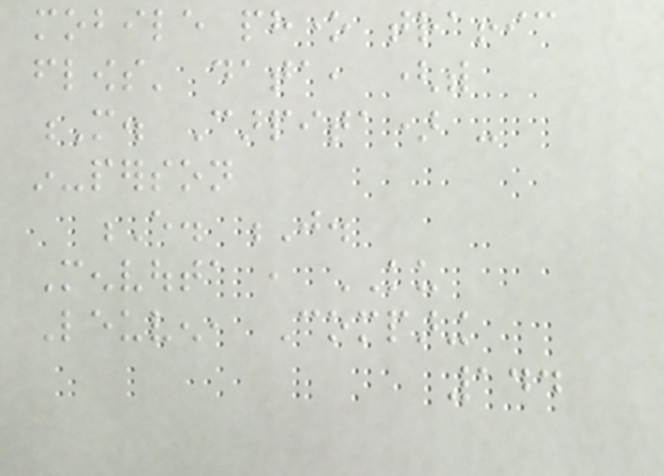mobile phone traffic
flows' data, (with
M. Carpita) -
in-person
E. J.
Menvouta , KU
Leuven, Comparing
144
